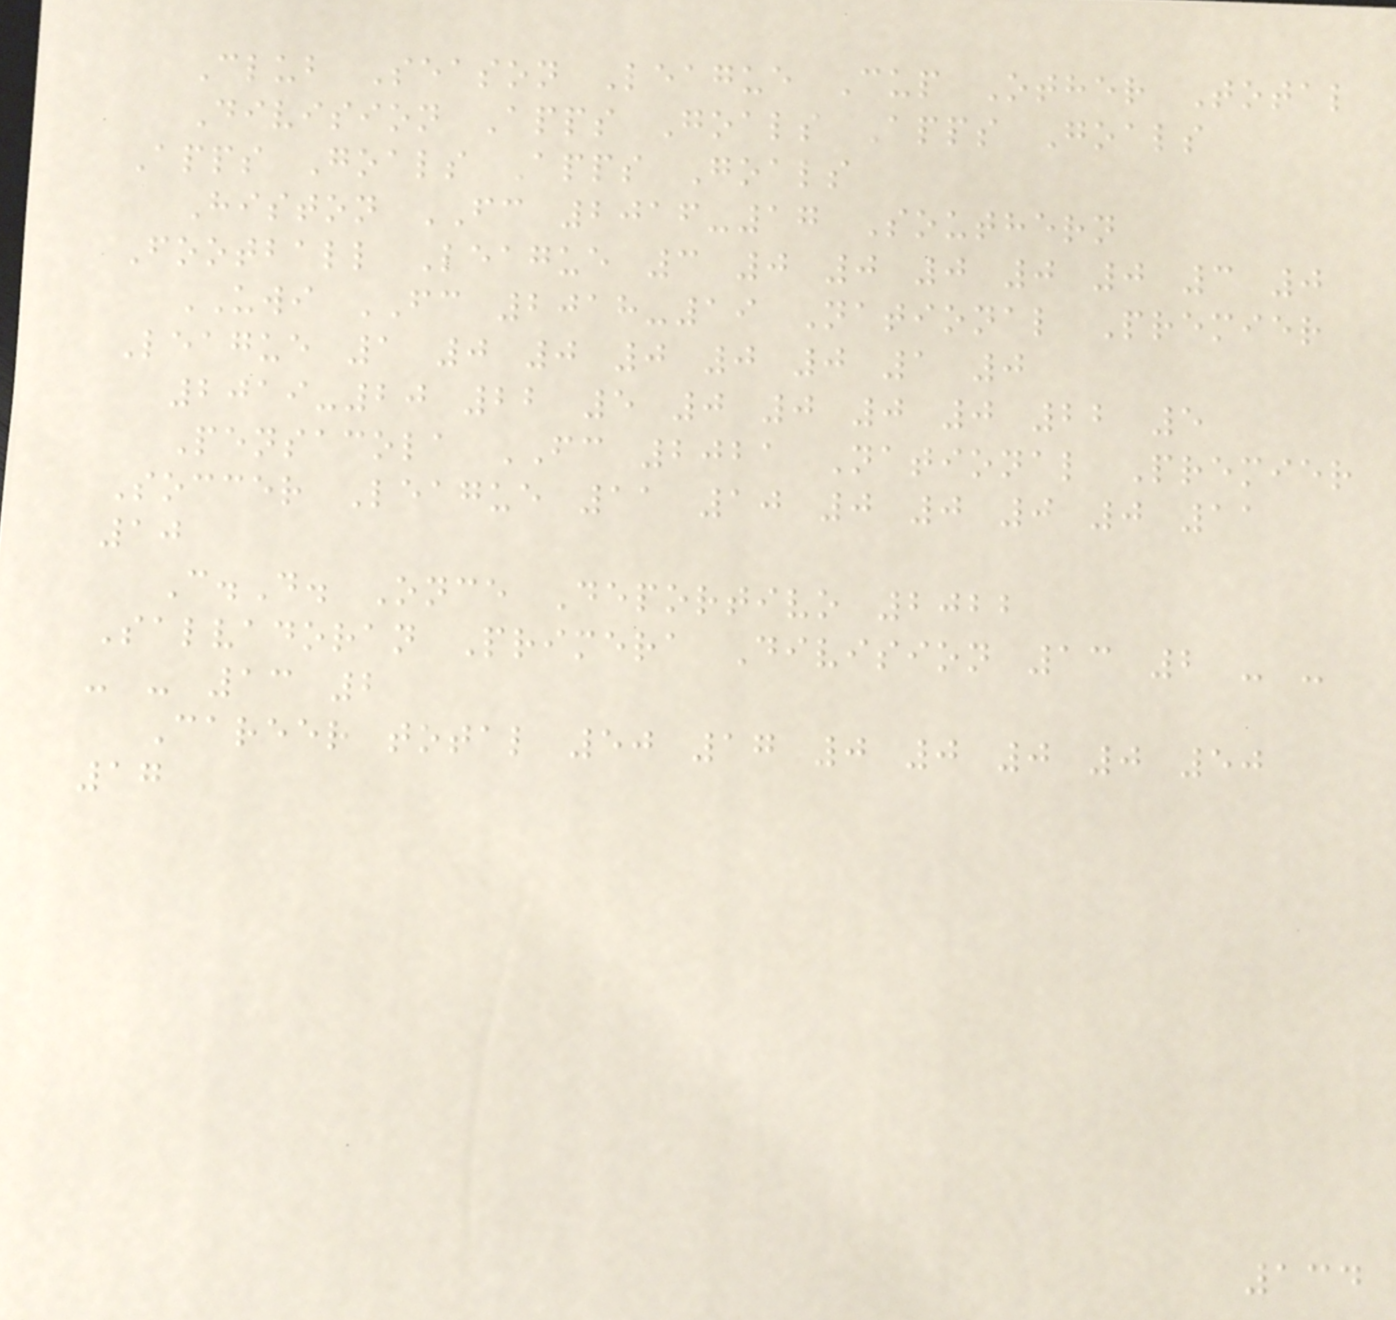Club Season League Cup Other Total
Division Apps Goals Apps Goals
Apps Goals Apps Goals
Histon FC 2016-17 Southern
Football League 3 0 0 0 0 0 3 0
UWI FC 2018-19 National Premier
League 1 0 0 0 0 0 1 0
2019-20 22 5 0 0 0 0 22 5
Pensacola FC 2021 National Premier
Soccer League 11 10 0 0 0 0 11
10
C.D. Once Deportivo 2022
Salvadoran Primera Division 13 2 - -
- - 13 2
Career total 50 17 0 0 0 0 50
17
134
